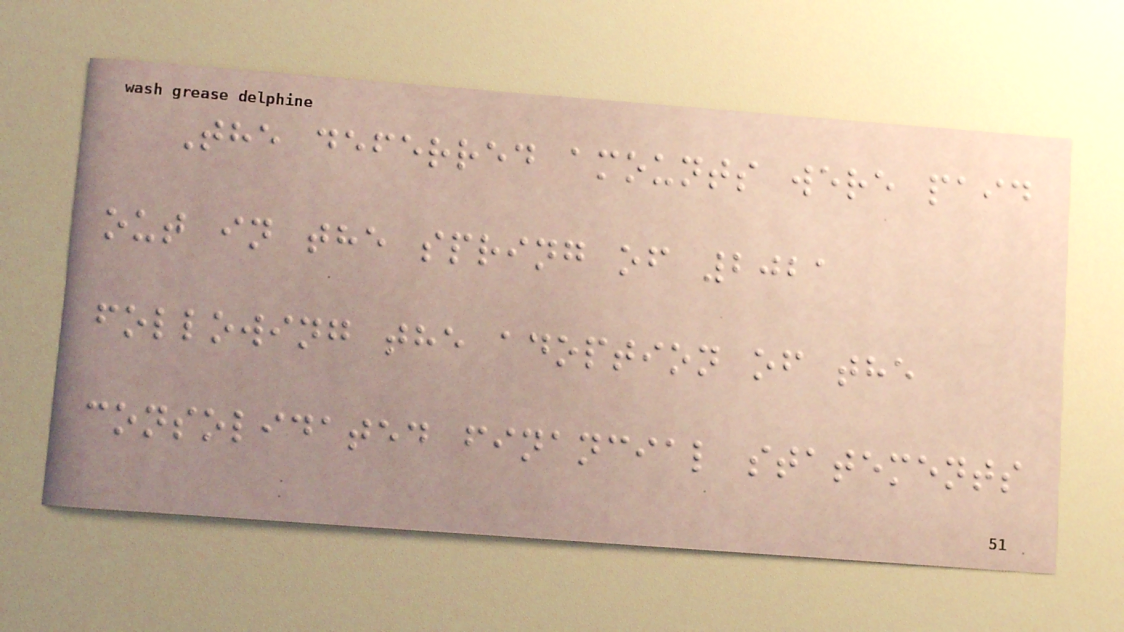The deferred amounts were paid
out in the spring of 2021
following the adoption of the
consolidated financial statements
